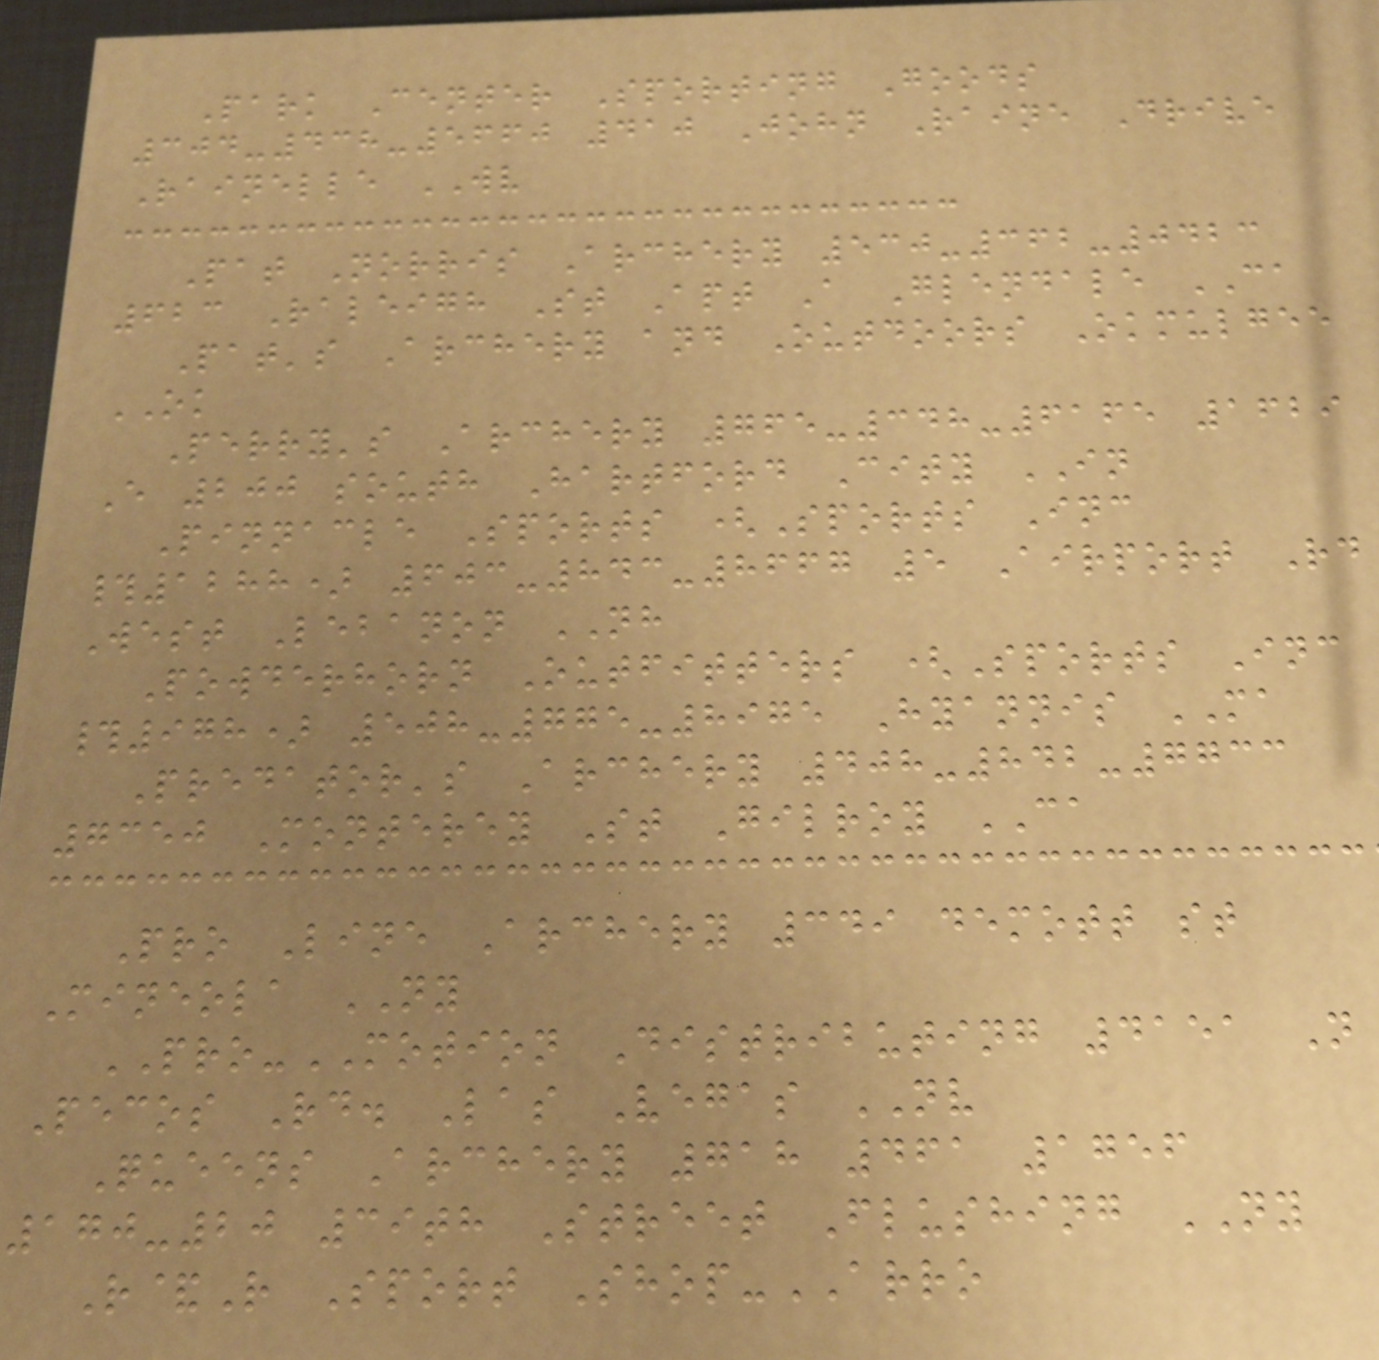Park Center Sporting Goods
304-438-5660 410 John Raine Drive
Rainelle WV
Pat Norris Archery 530-362-0423
623 Raleigh St Apt A Glendale CA
Pat's Archery and Outdoors Okmulgee
OK
Perry's Archery 765-348-6165 1629
E 200 south Hartford City IN
Pinnacle Sports (Sports Inc
#1288) 603-843-8667 5 Airport Rd
West Lebanon NH
Powderhorn Outfitters (Sports Inc
#978) 508-775-8975 Hyannis MA
Predator's Archery 408-842-7733
7350 Monterey St Gilroy CA
Pro Line Archery 349 demott st
Mineola NY
PRO-MOTION Distributing 4151 N
Pecos Rd. Las Vegas NV
Queens Archery 718 461 1756
170-20 39th Street Flushing NY
R&R Sport Shop-ARRO
